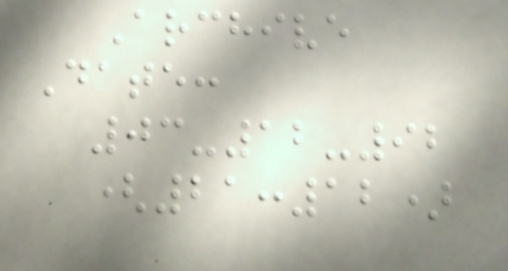Archive
Date:
03-12-92
(21:12)
